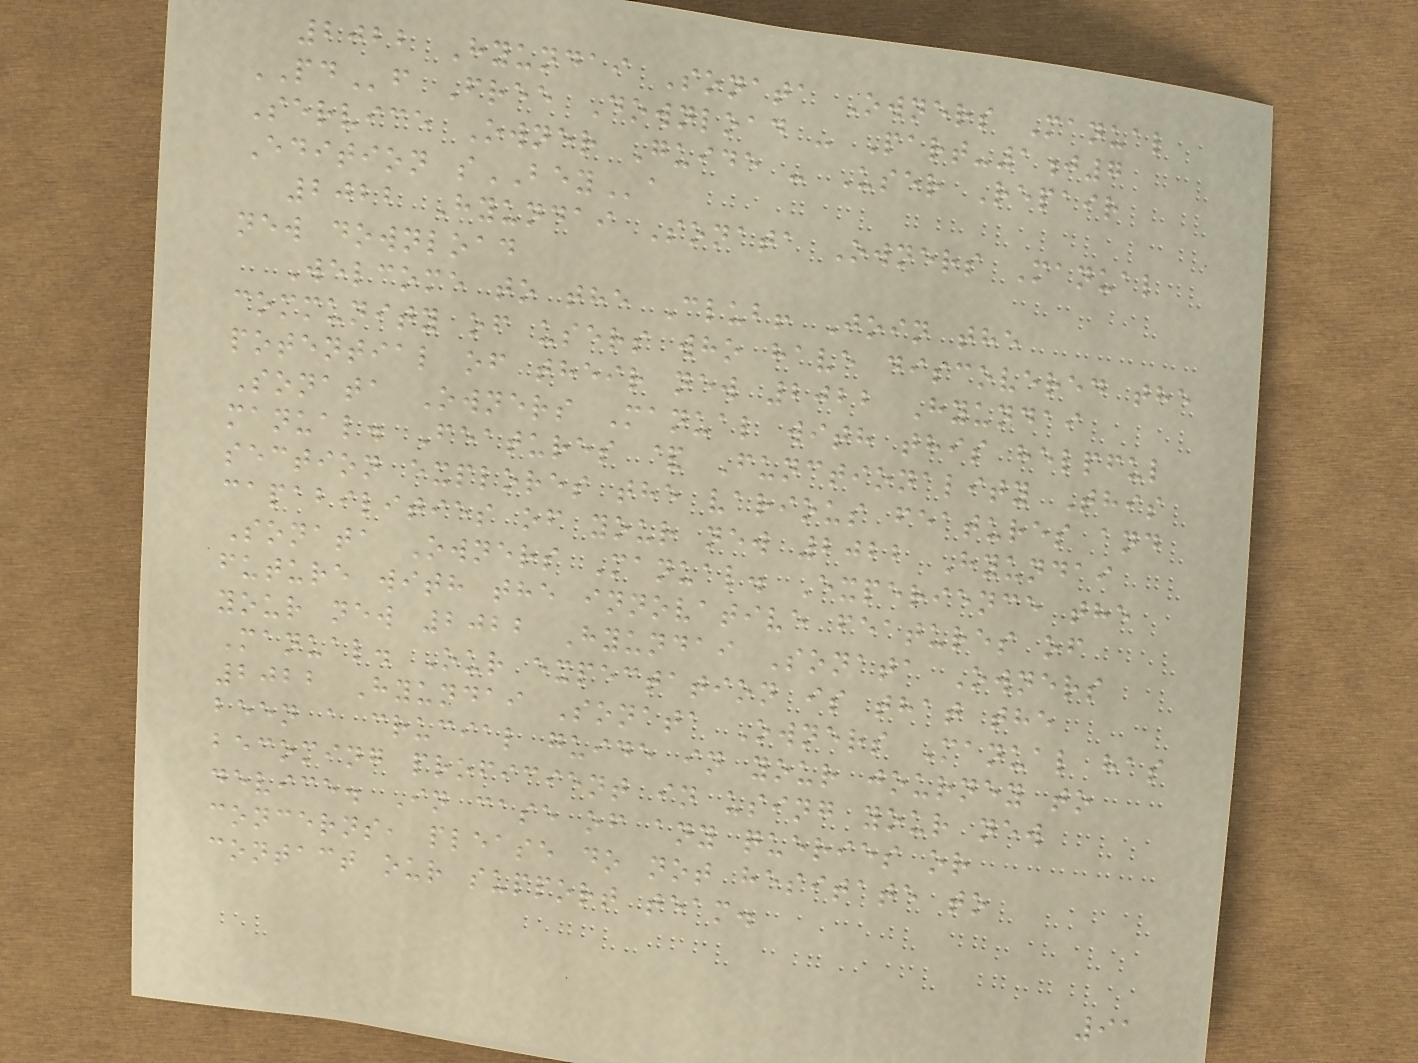2022 Hyundai Sonata Owners Manual
PDf Free Download - Part-1j7
Service Owner Guide - User Repair
Edition sBEYa
2022 Hyundai Sonata Owners Manual
new download
Welcome to the Club! Join the
community of users who have discovered the
potential of their new 2022 Hyundai
Sonata Owners Manual with this helpful
manual. Features & Functionality This
section explores the various features and
capabilities of your new 2022 Hyundai
Sonata Owners Manual. Experience the
future with the innovative features of
your new 2022 Hyundai Sonata Owners
Manual. Our expectation is that the
2022 Hyundai Sonata Owners Manual has
been a crucial guide in your journey to
becoming proficient in using your new
device. In case of any queries or
concerns, please do not hesitate to
contact our support team.
91
